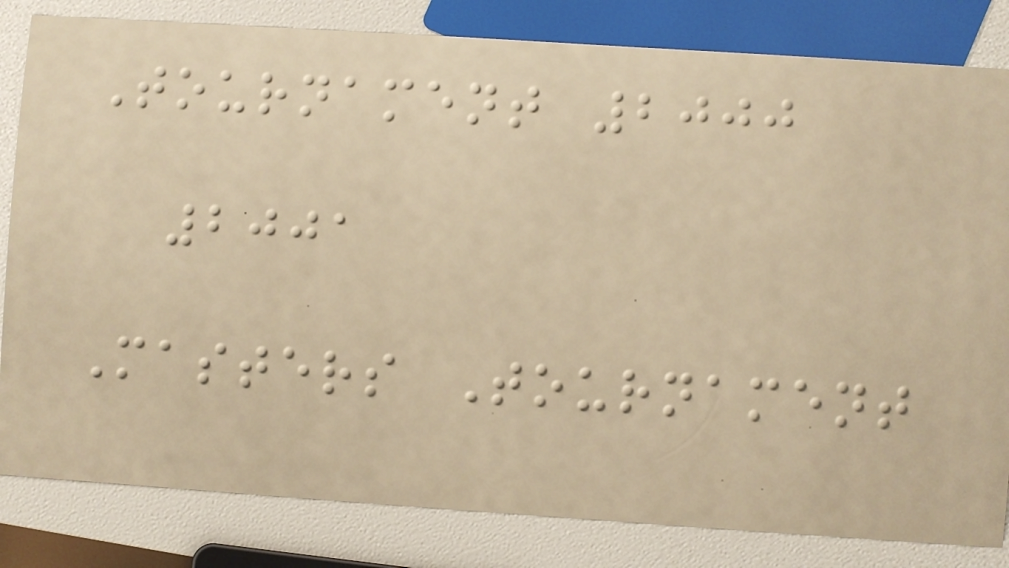Tournament 2000
2001
Masters Tournament
